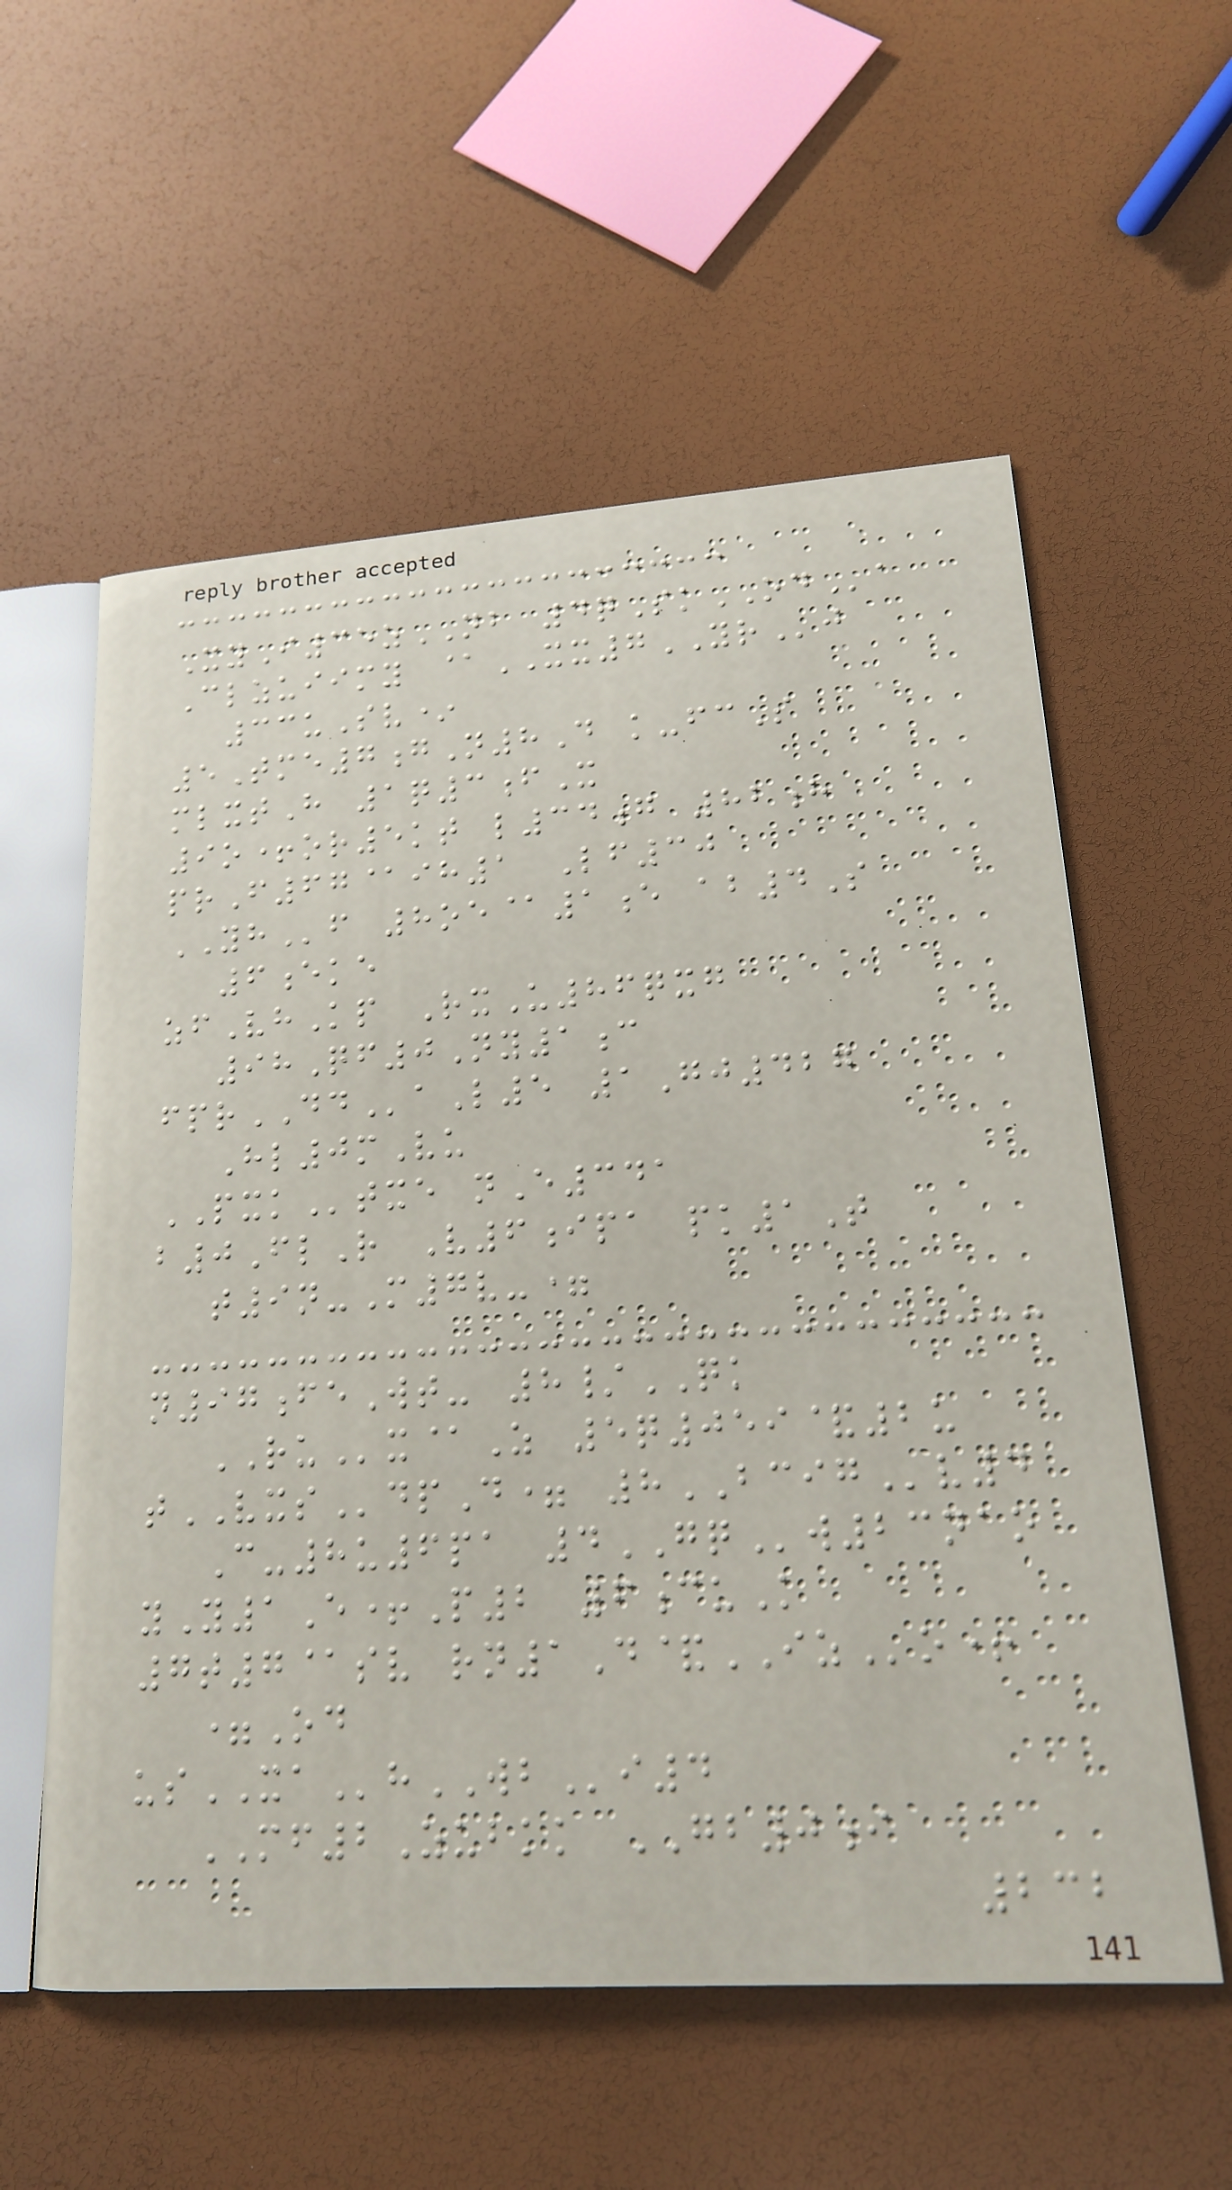XyI35zNB 4qSkODa
Clzuiimy @XX7YRj
33uSv*
5Tme7gN8D k-fcS
mlxtH 1q3fX
9o+or5kt l34g 82h
prF67@ih1 Lf30
YHf 8oe@1e ab4S
6eke
zfVhKp RxU86qxg
98Qf0Ny1c
fprDDaL5 1Gj427
Hl0mVu
PXKtxe nE341
b0FlR V6ipa pk1T
t9n-M7v-=
n97feWt- 8/QK
RUx@Z 5q059&2u
tVXSdpD= 8BCIGv4
C-8u6pa 4GQw23nao
yY1E+P2 6cuK
7t7@sv rn1D&IZo+
=Od
usXAhWBi4
MF2Zubkk GB0i
232
